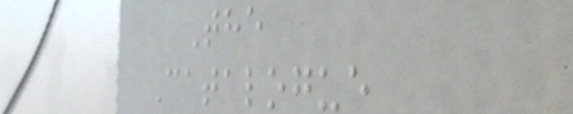The
Catalogue
